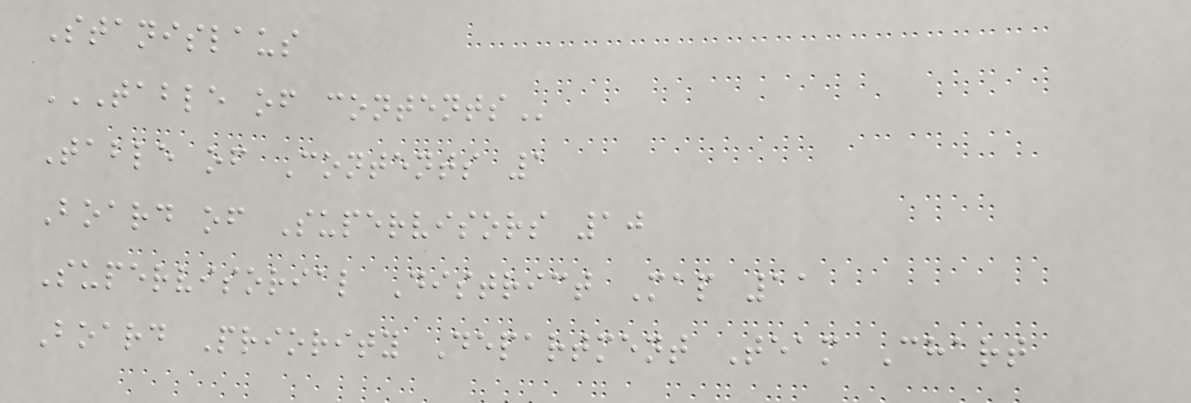Stanislaus
TABLE OF CONTENTS
Table of Contents 1
Board of Supervisors 10
Supervisorial District Map 11
Board Priority Department Team Chart
